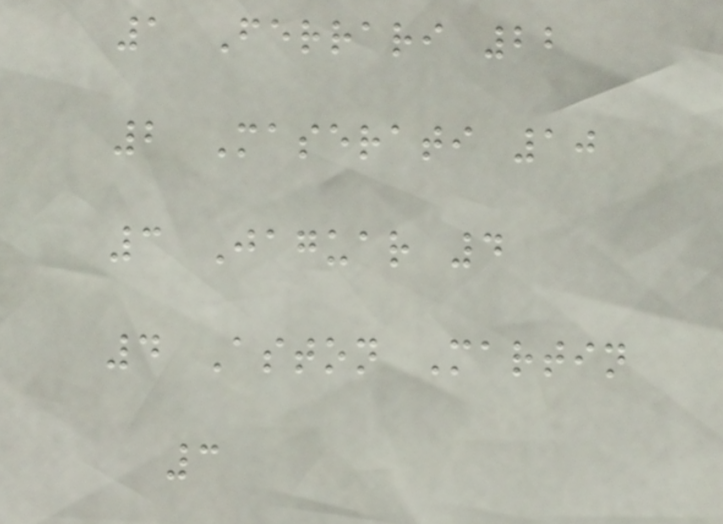1 Ferrari 22
2 Maserati 10
3 Jaguar 4
4 Aston Martin
3
